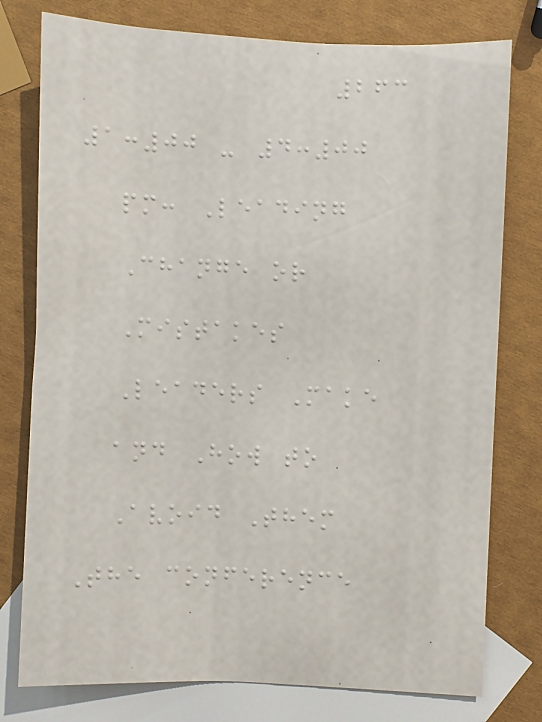263
1:00 - 4:00
pm: Leading
Change or
Mistakes
Leaders Make
and How to
Avoid Them
The conference
